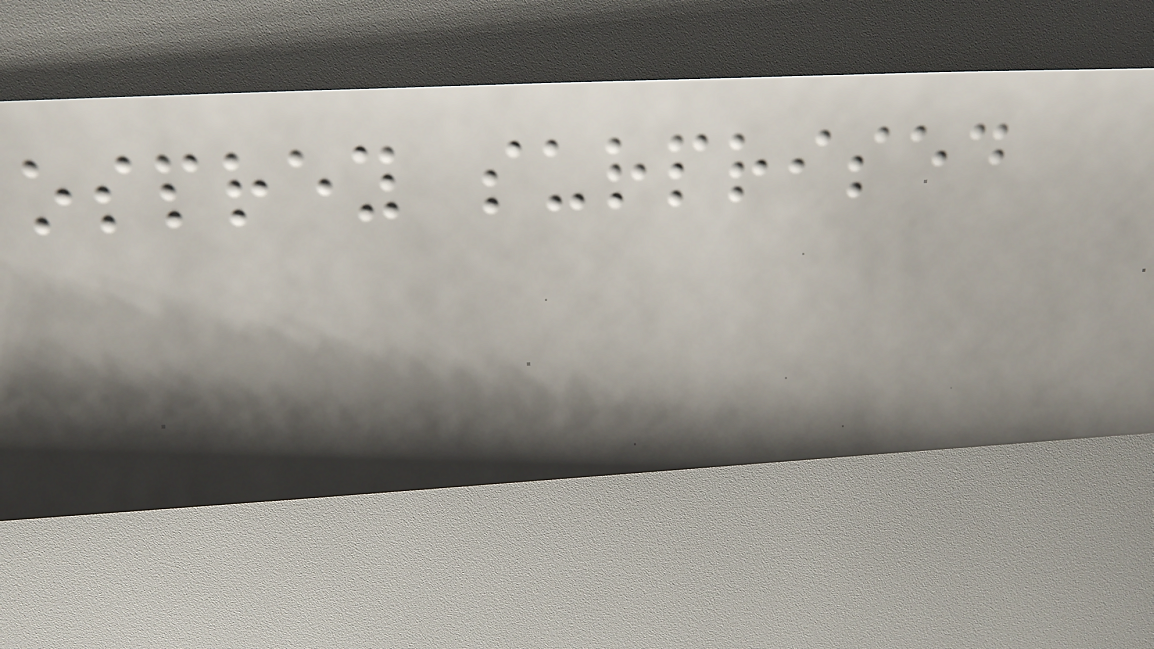osprey surprised
